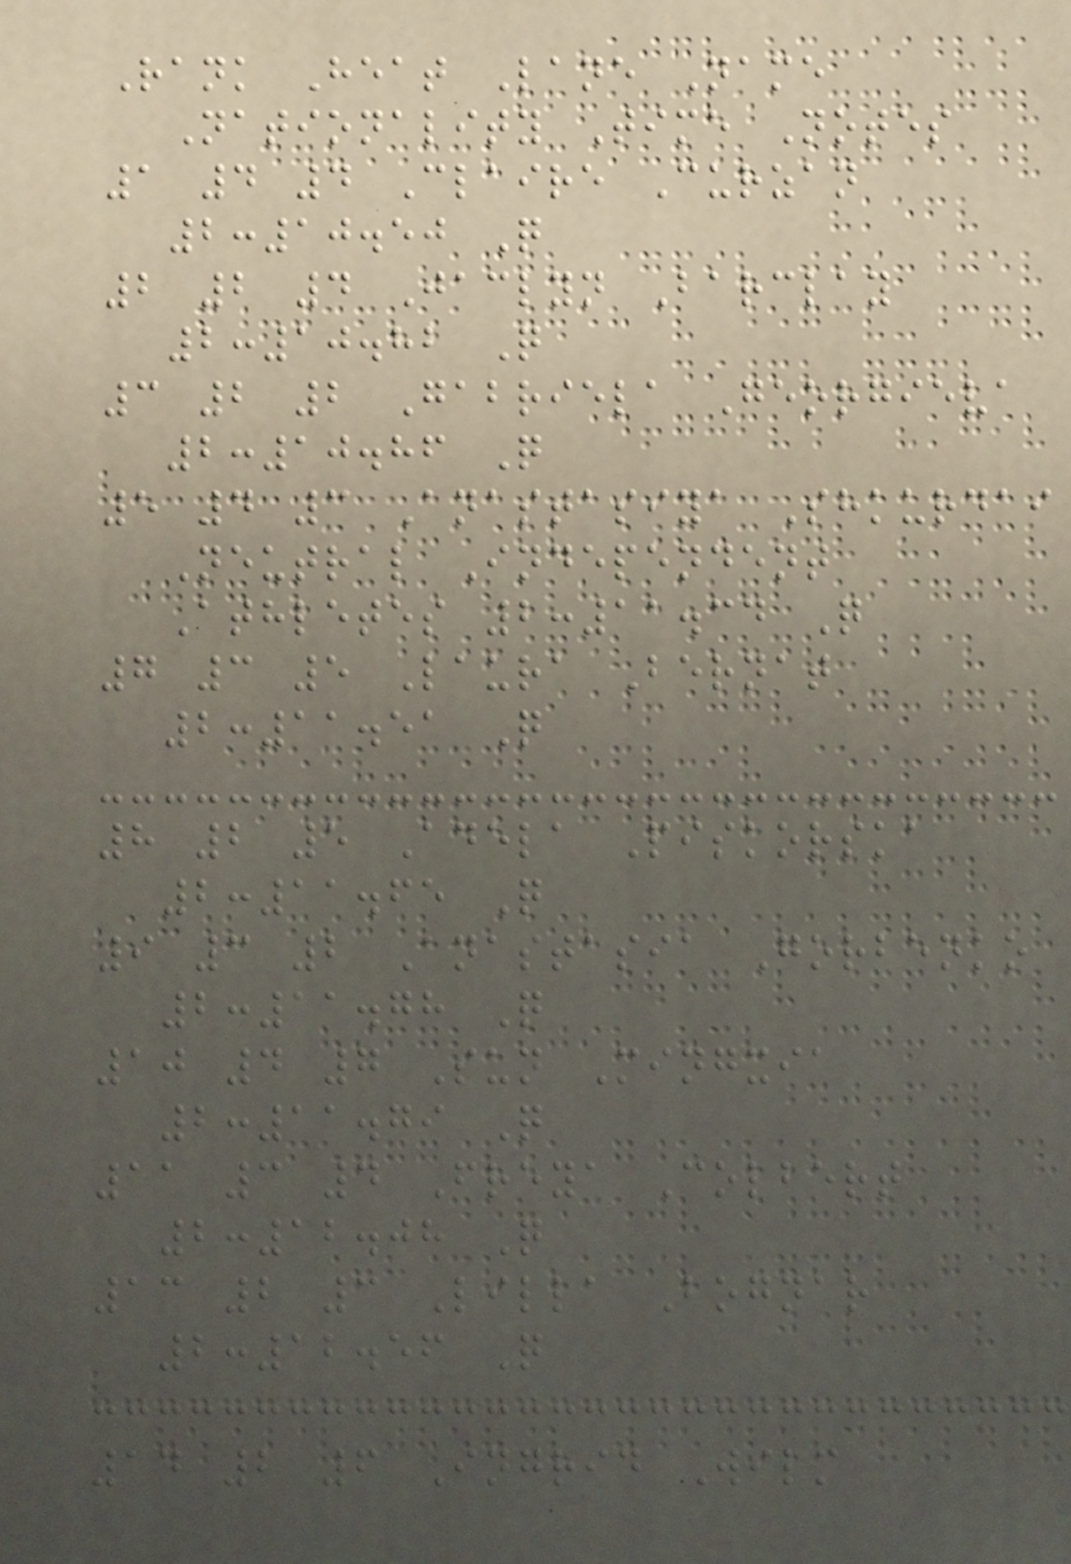Rank Heat Lane Name
Nationality Time Notes
1 4 4 Claire Curzan
2:10.50 Q
2 2 4 Jaclyn Barclay
2:10.82 Q
3 2 2 Gabriela Georgieva
2:10.86 Q
5 4 3 Anastasiya Shkurdai
Neutral Independent
Athletes 2:11.34 Q
7 3 5 Laura Bernat
2:11.51 Q
8 2 5 Adela Piskorska
2:11.65 Q
9 3 2 Anastasia Gorbenko
2:11.78 Q
10 4 7 Sun Mingxia
2:11.79 Q
11 3 4 Freya Colbert
2:12.08 Q
13 2 3 Lilla Bognar
2:12.56 Q
14 2 6 Ingrid Wilm
